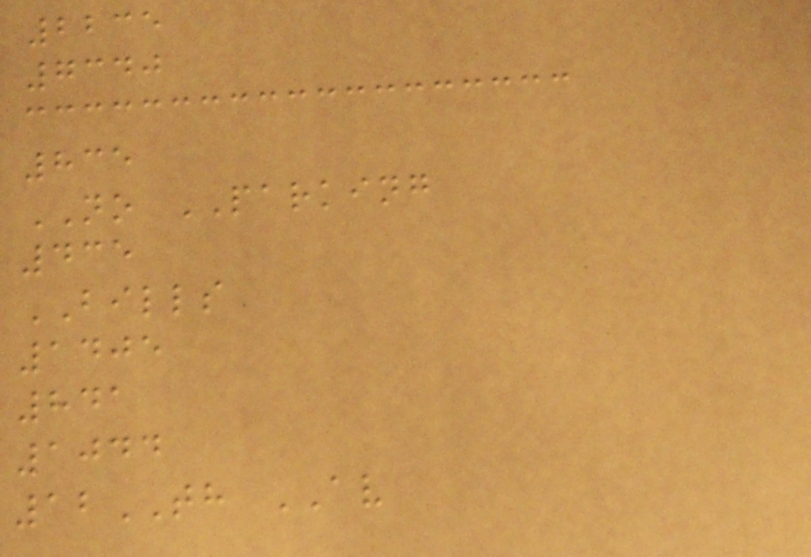2235
7340
835
NO PARKING
435
BILLS
1405
841
1044
12TH AV
